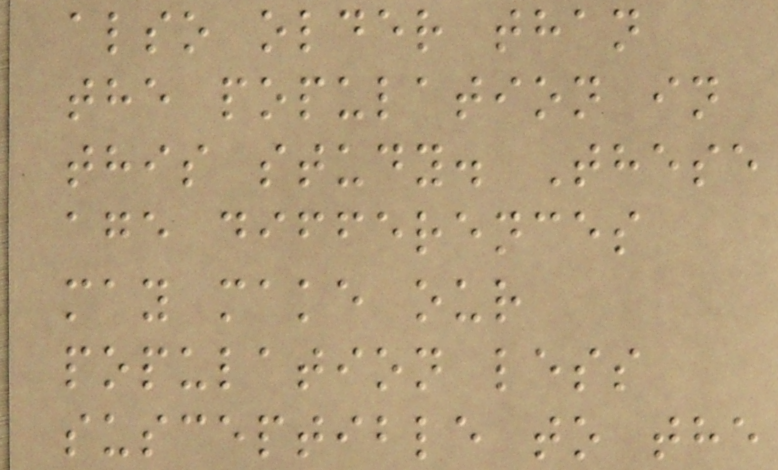also older than
the population in
this study. These
age differences
may make our
population less
susceptible to the
